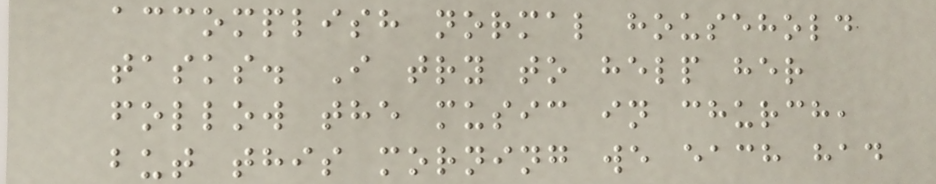accomplish normal household
tasks. I try to help her
follow the music in church,
but this morning we each had
